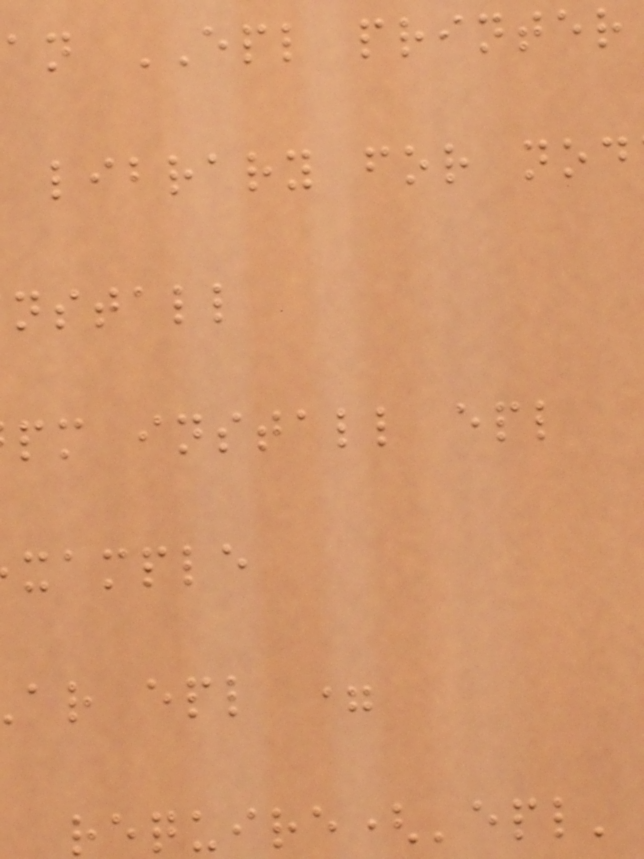an EPL printer
library for nod
nstall
pm install epl
xample
ar epl =
require('epl'
